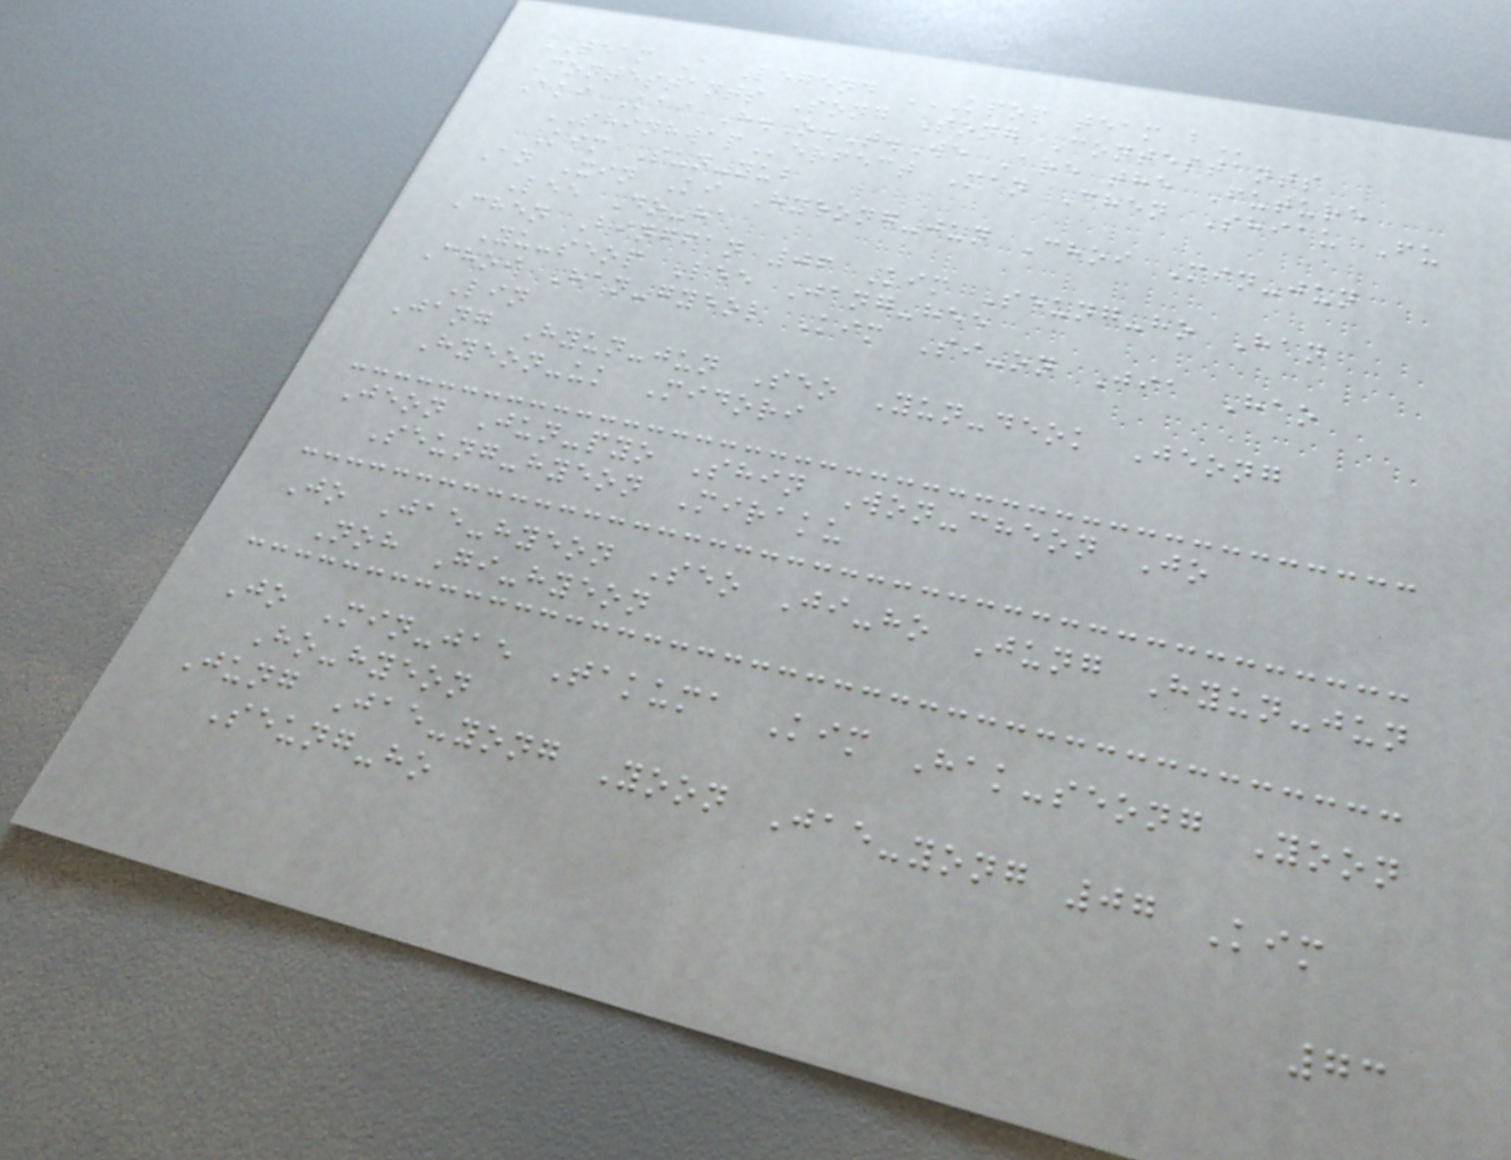TEAM A Legend KPOP TEAM B
Contestants Song Song Contestants
Aki Kai H.O.T.We Are the Future
SHINHWAPerfect Man Chen Shiau Fu
Kim Sun-yub
An Xin Ki Hyeong-jun Choi Min-jun
Lee Do-ha
Chen Bingfan 06 Kim Seung-ho Han
Yu-seop Lee Jang-hee
Choi Han-gyeol Kim Si-on Jia Hao
Lin
Jang Hyun-jun Seo Yun-deok Jeong
Hyeon-uk Midori
Jeon Jun-pyo Shin Won-cheon Jo
Seung-hyeon Miraku
Jo Jae-hyeon Seo Ji-ho Jung Hyun-jun
Noh Gi-hyeon
Jo Min-jae Takuma Kim Hak-seong Yoon
Ho-hyeon
Jung Jae-yong Yoon Jae-yong 07 Kim
Seung-ho
73
